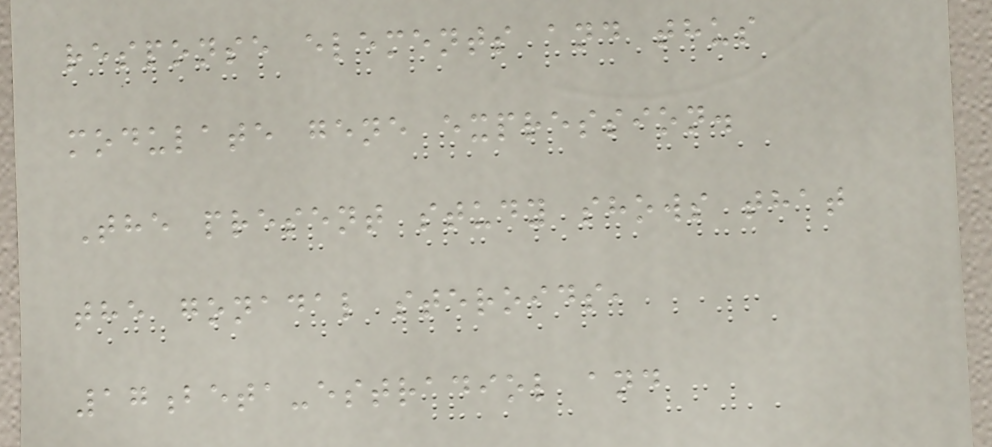response elements and thus
modulate gene expression.
The present study shows that
the gonadal steroids,
17beta-estradiol and
